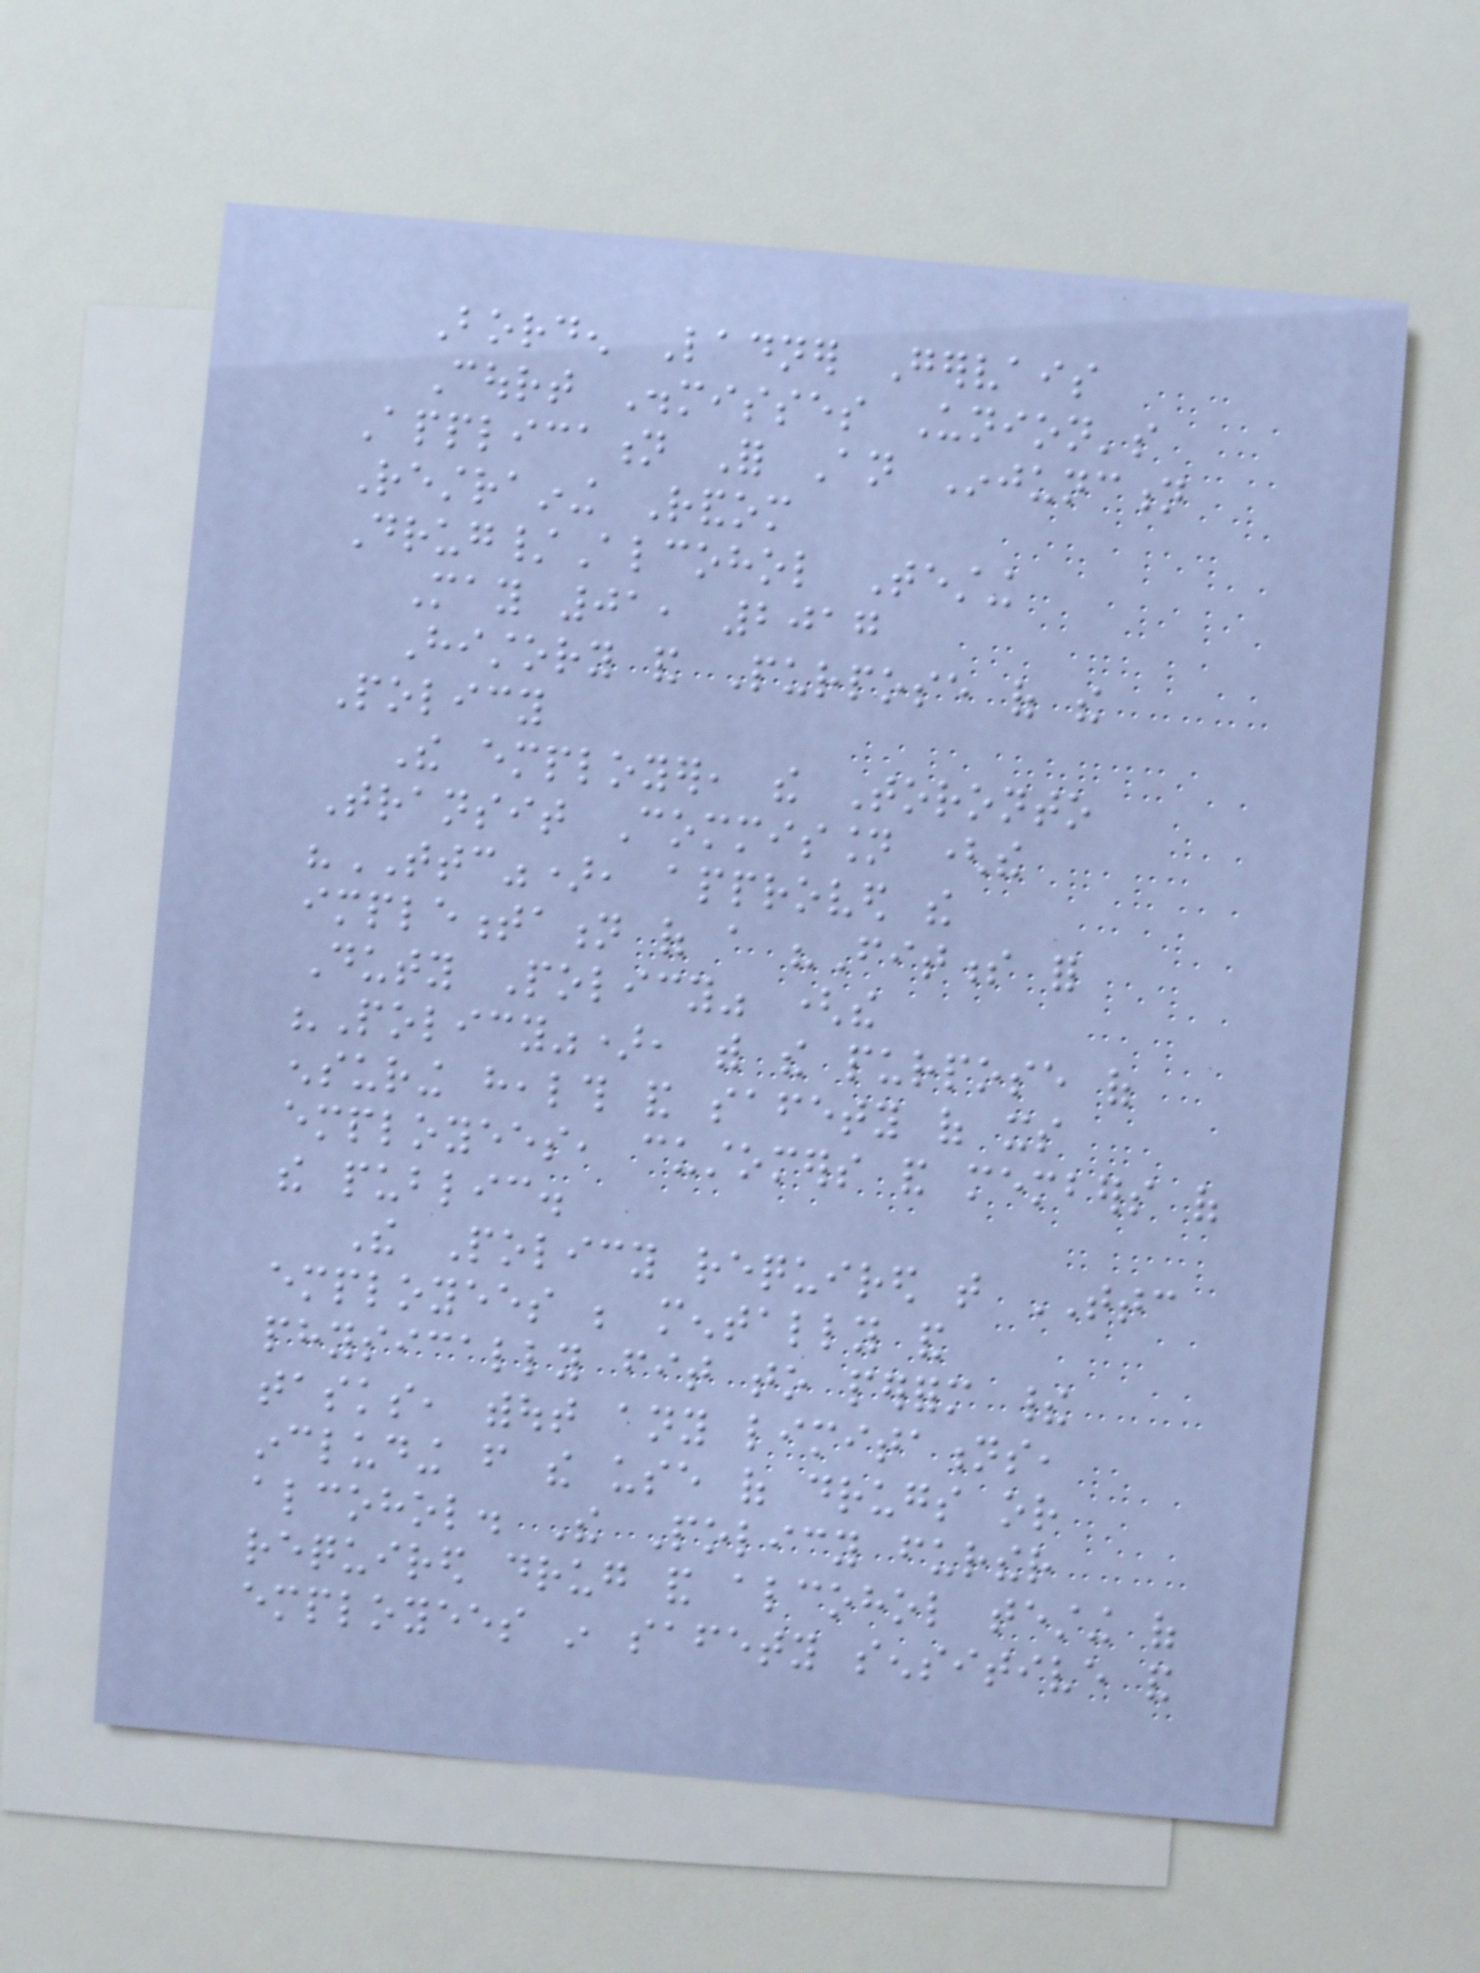Borden Ladner Gervais
Court Dismisses Union's
Application For An Injunction
Restraining Random
Drug/Alcohol Testing
May 01, 2017
History and Purpose of the
Policy
The employer, the Toronto
Transit Commission (the
"TTC"), approved the
implementation of a "Fitness for
Duty Policy" (the
"Policy"), with the purpose of
ensuring health and safety of its
employees, customers and members of
the public.
The Policy required that TTC
employees be mentally and
physically fit to perform their
tasks, without any limitations,
including from the use of drugs or
alcohol. The Policy further
required drug and alcohol testing of
employees in safety sensitive and
